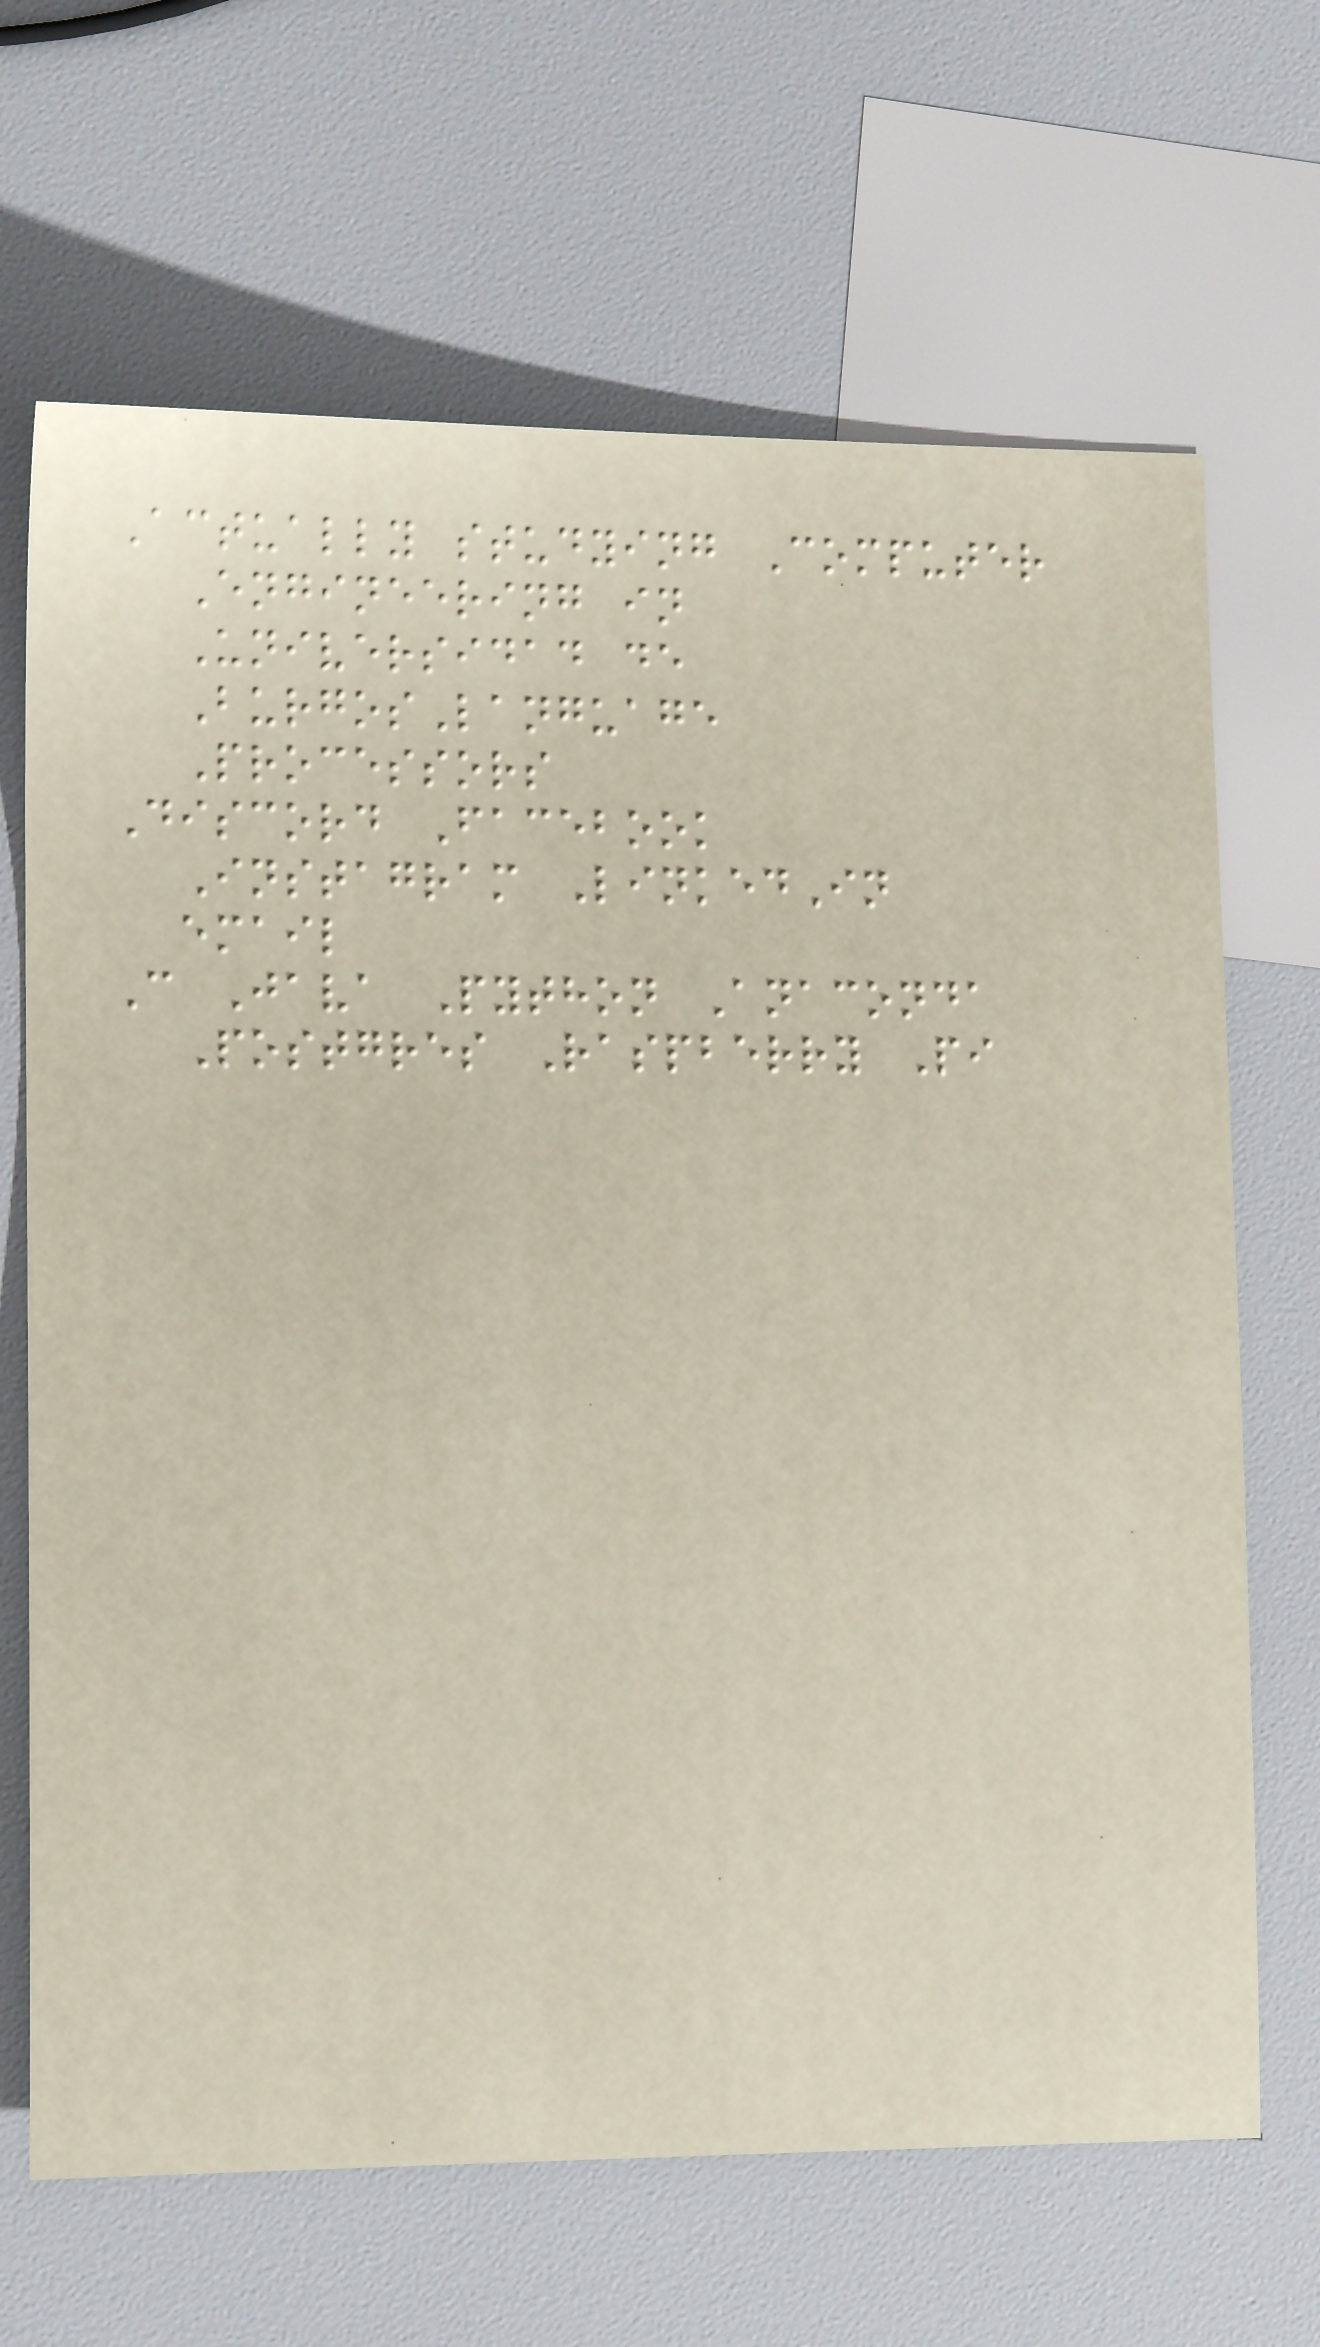Actually studying Computer
Engineering in
Universidad de
BurgosLanguage
Processors
Discord Facebook
Instagram LinkedIn
email
C Java Python Anaconda
Postgres Raspberry Pi
